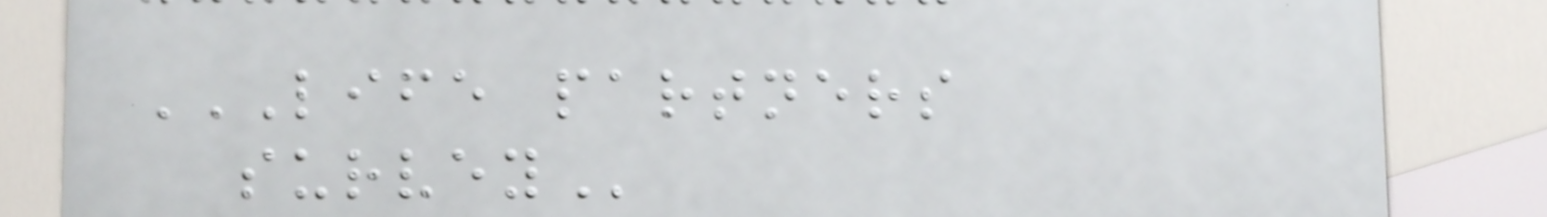LIFE PARTNERS
SURVEY
